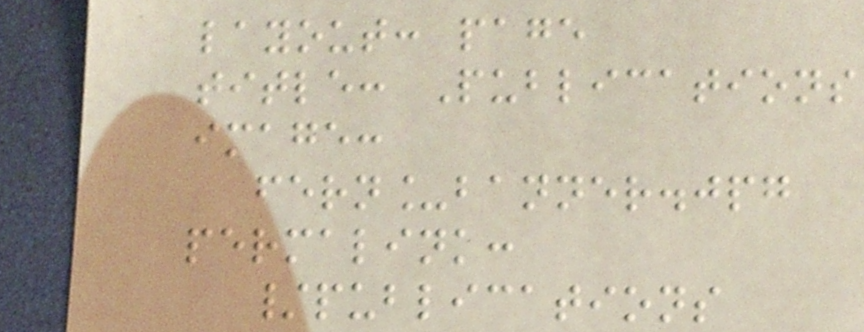layout: page
title: Publications
image:
fern_banner.jpg
permalink:
/publications
